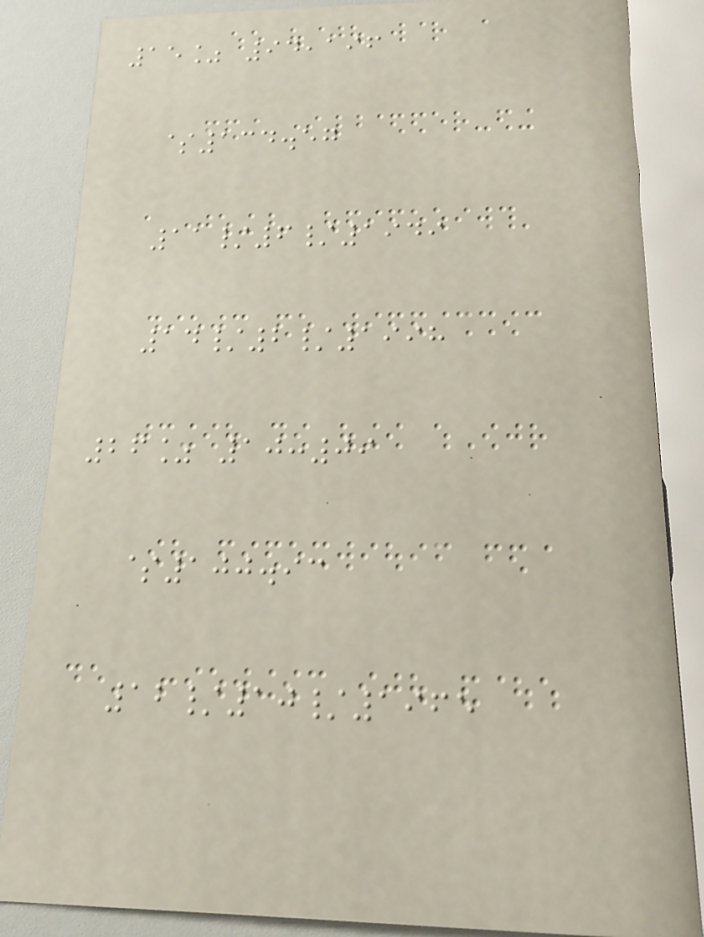15% 94,196
$134.57
11/6/1949
14/2/1998
26% 10:09
$100.93
12/10/1965
